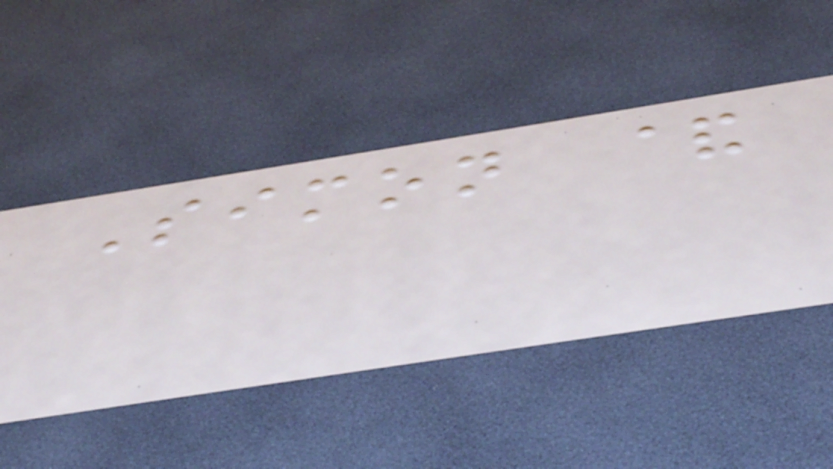Simon &
